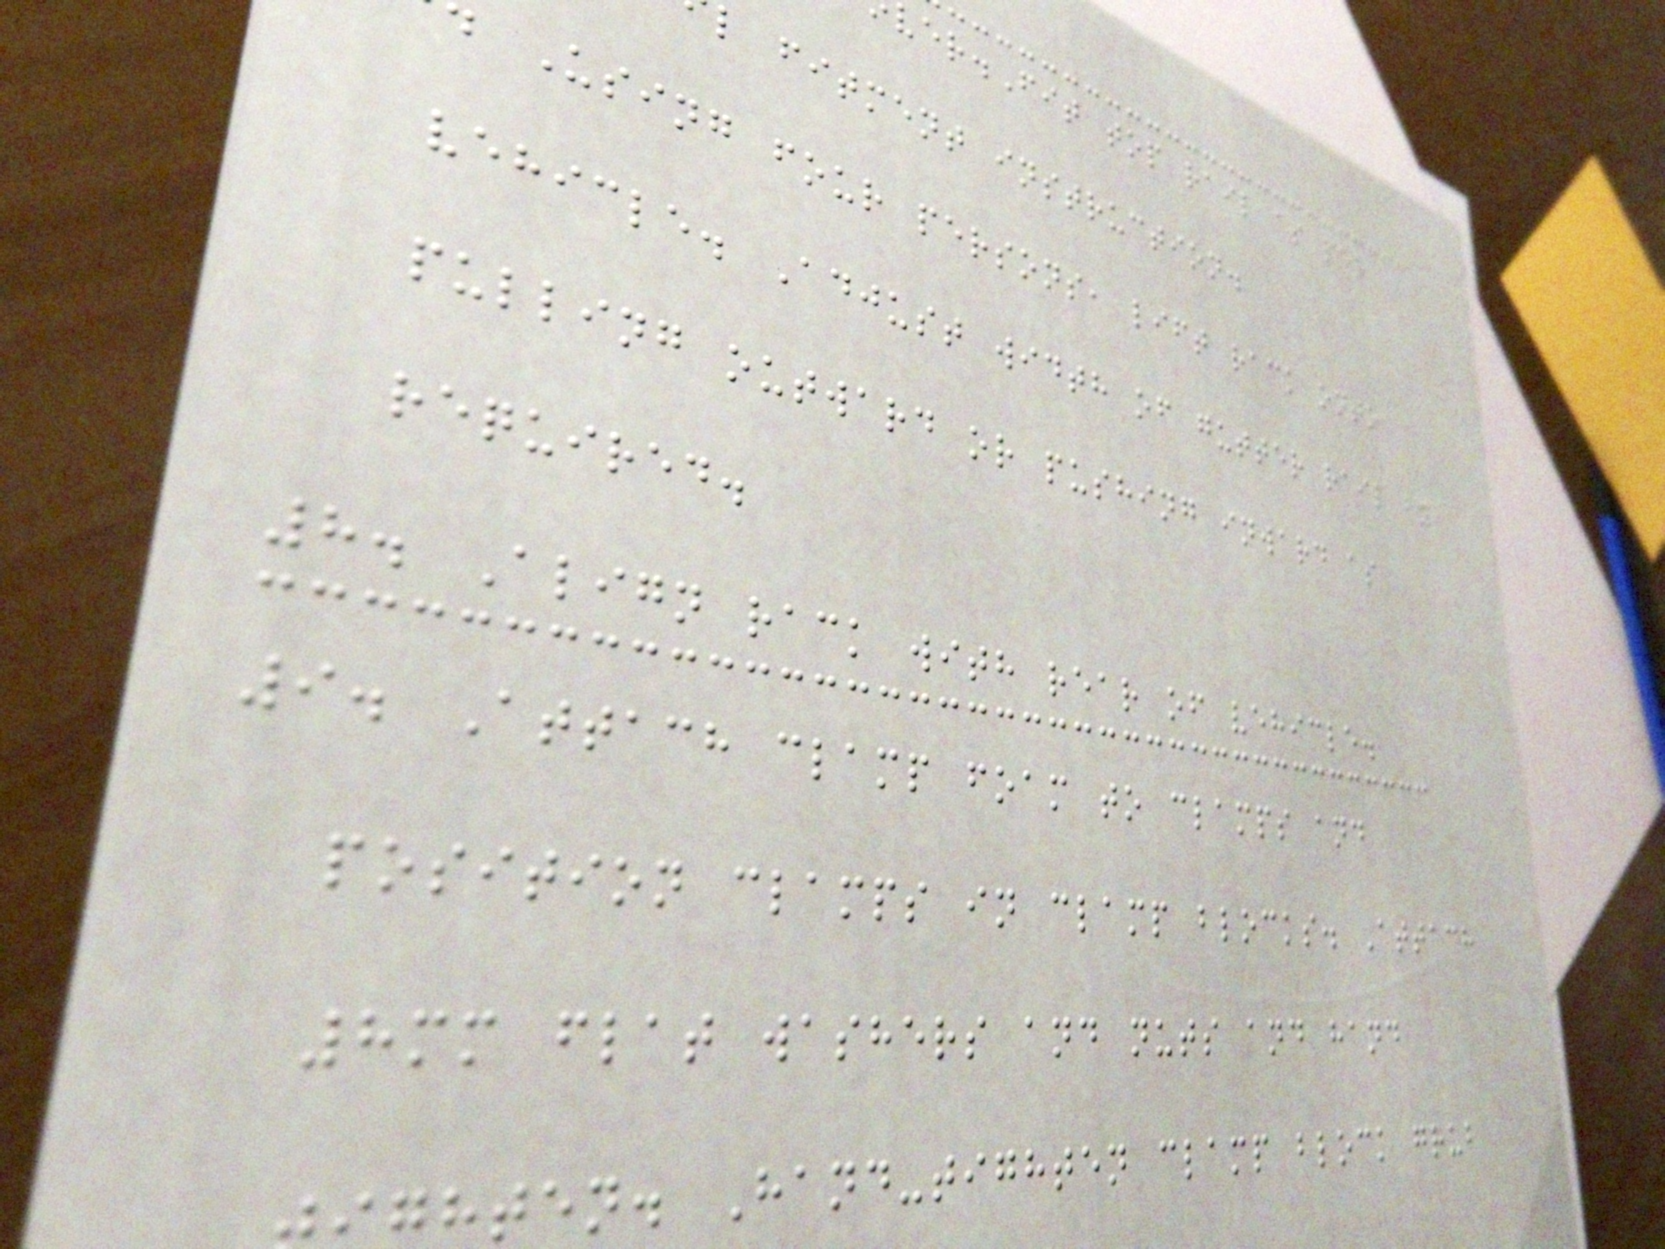ver.Fit top rail as per
l fitment instruction.
Using four persons, lift rack onto
vehicle. Adjust width of gutter rail by
pulling outward or pushing inward as
required.
8. Align rack with rear of vehicle.
9. Attach clamp foam to clamps and
position clamps in clamp blocks. Attach
8mm flat washers and nuts and hand
hten. Hand-tighten clamp block grub
